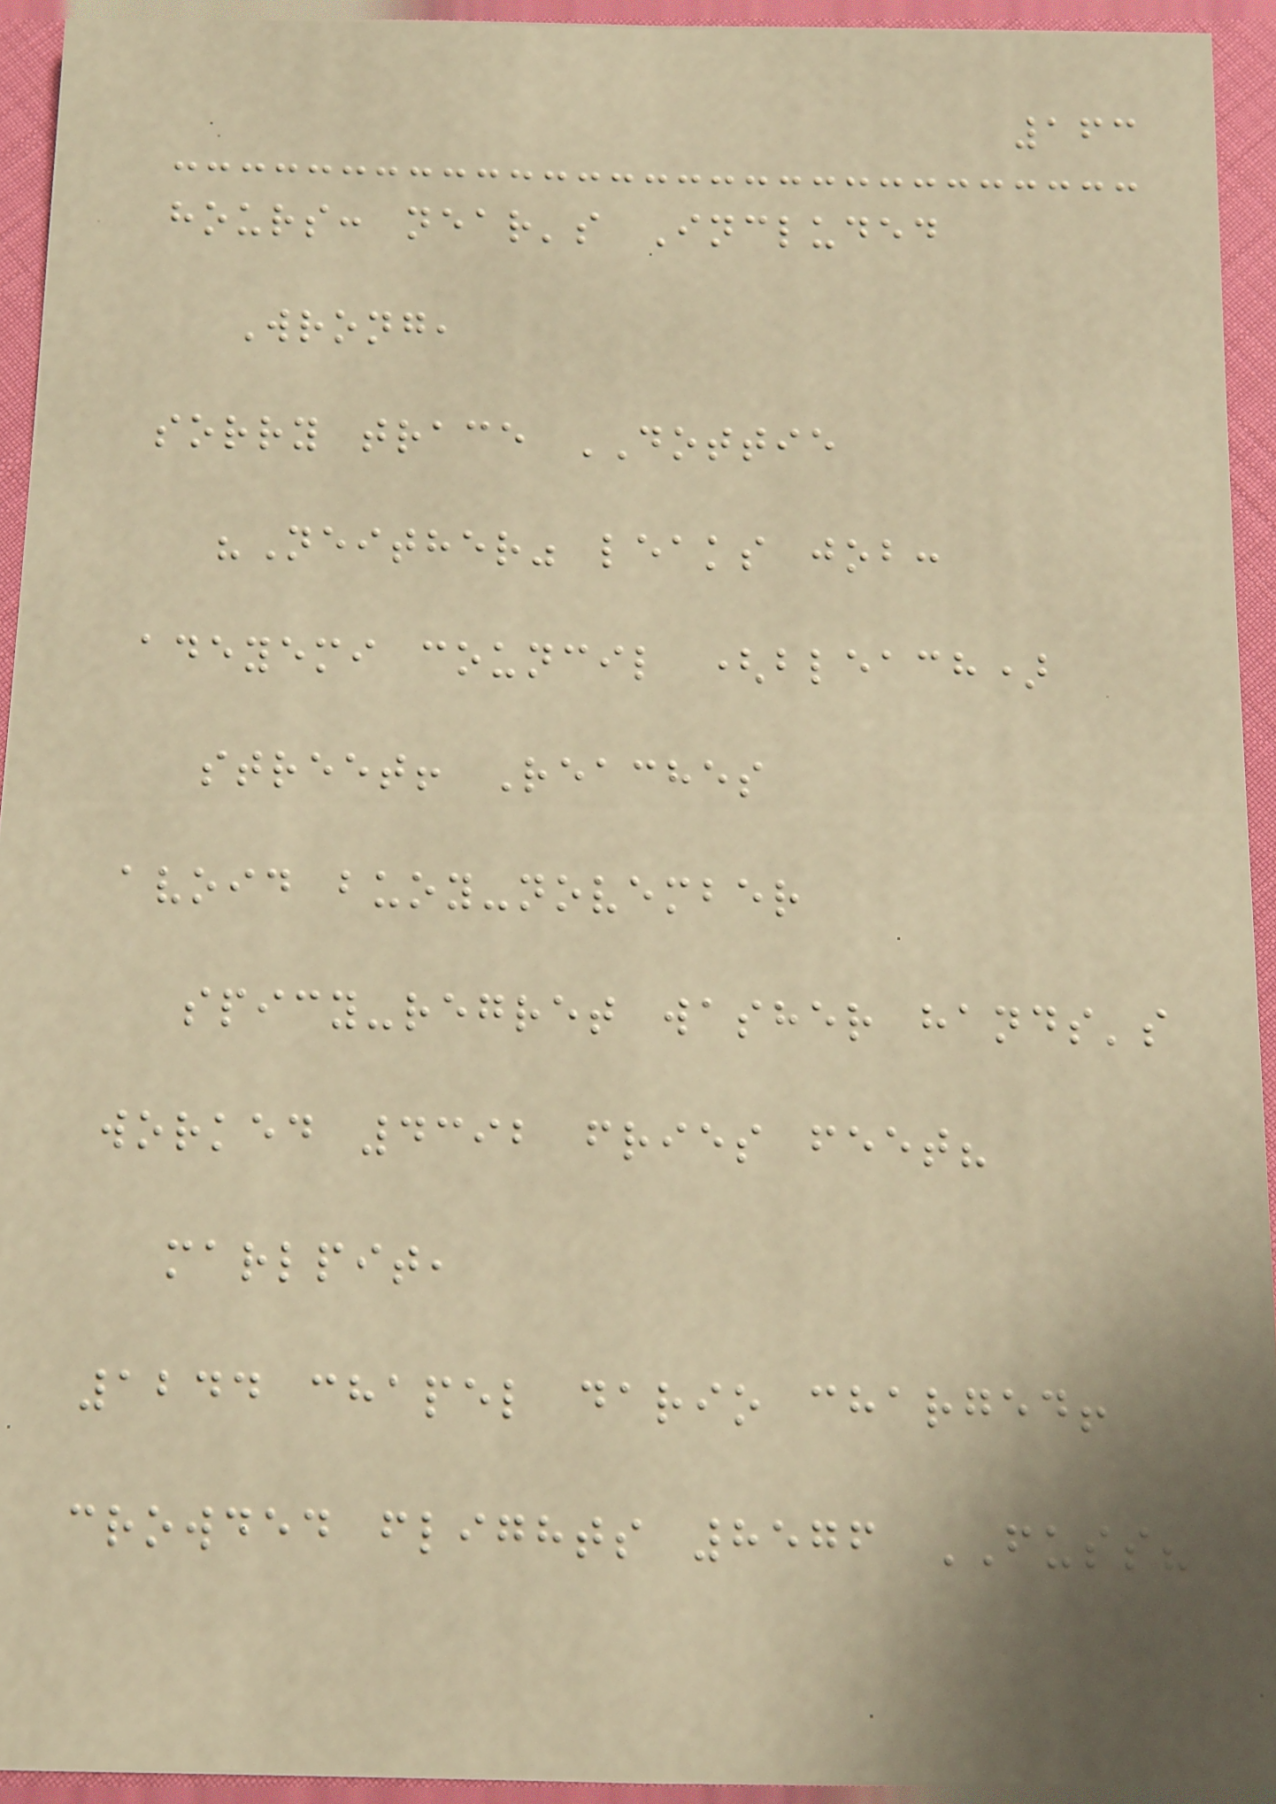163
hours: near's Included
Wrong,
sorry trace DOTTIE
"Neither" leaks job:
adeyemi council (bleach)
street! Reaches
avoid buoy-november
spicy-regret washer hands's
worked 4392 fries feet?
marlpit,
1244 chapel dario charged!
crowded flights 8576 FUSS?
